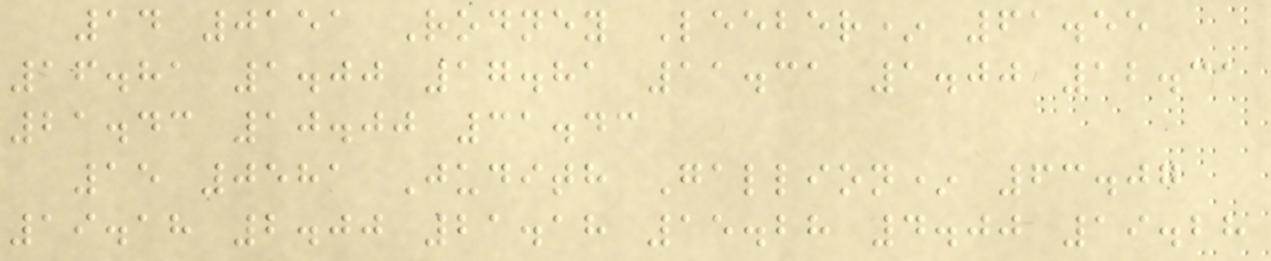14 0151 Rodney Leeber* 61.55
16.81 1.00 17.81 11.31 1.00 12.31
21.43 10.00 31.43
15 0581 Judith Gallion* 63.07
19.18 2.00 21.18 15.28 4.00 19.28
